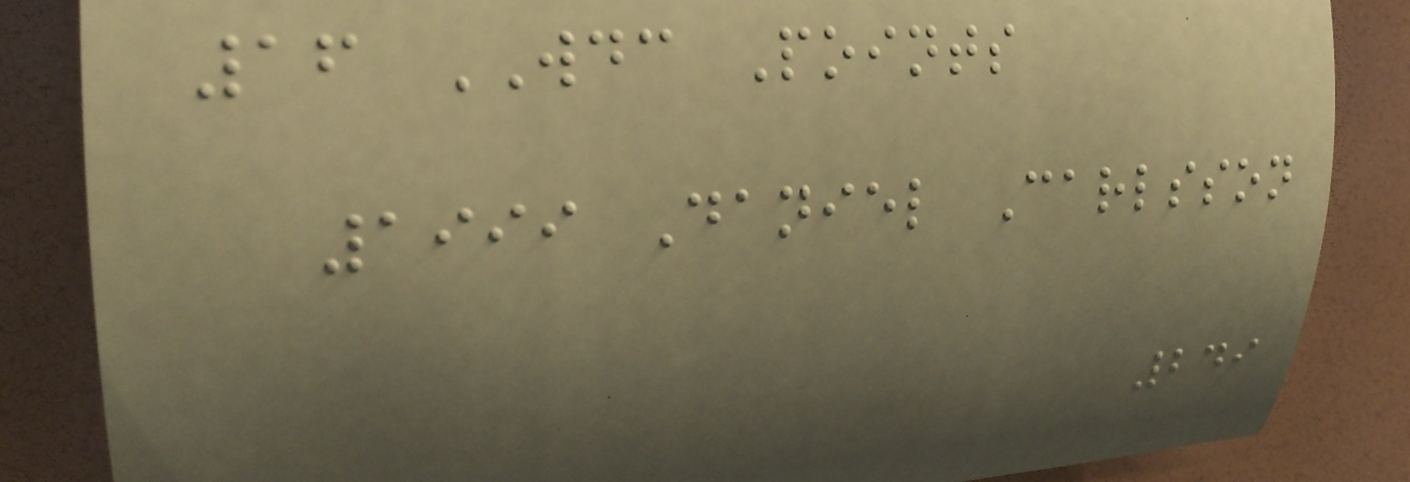16 WDC Points
1999 Daniel Carlsson
249
